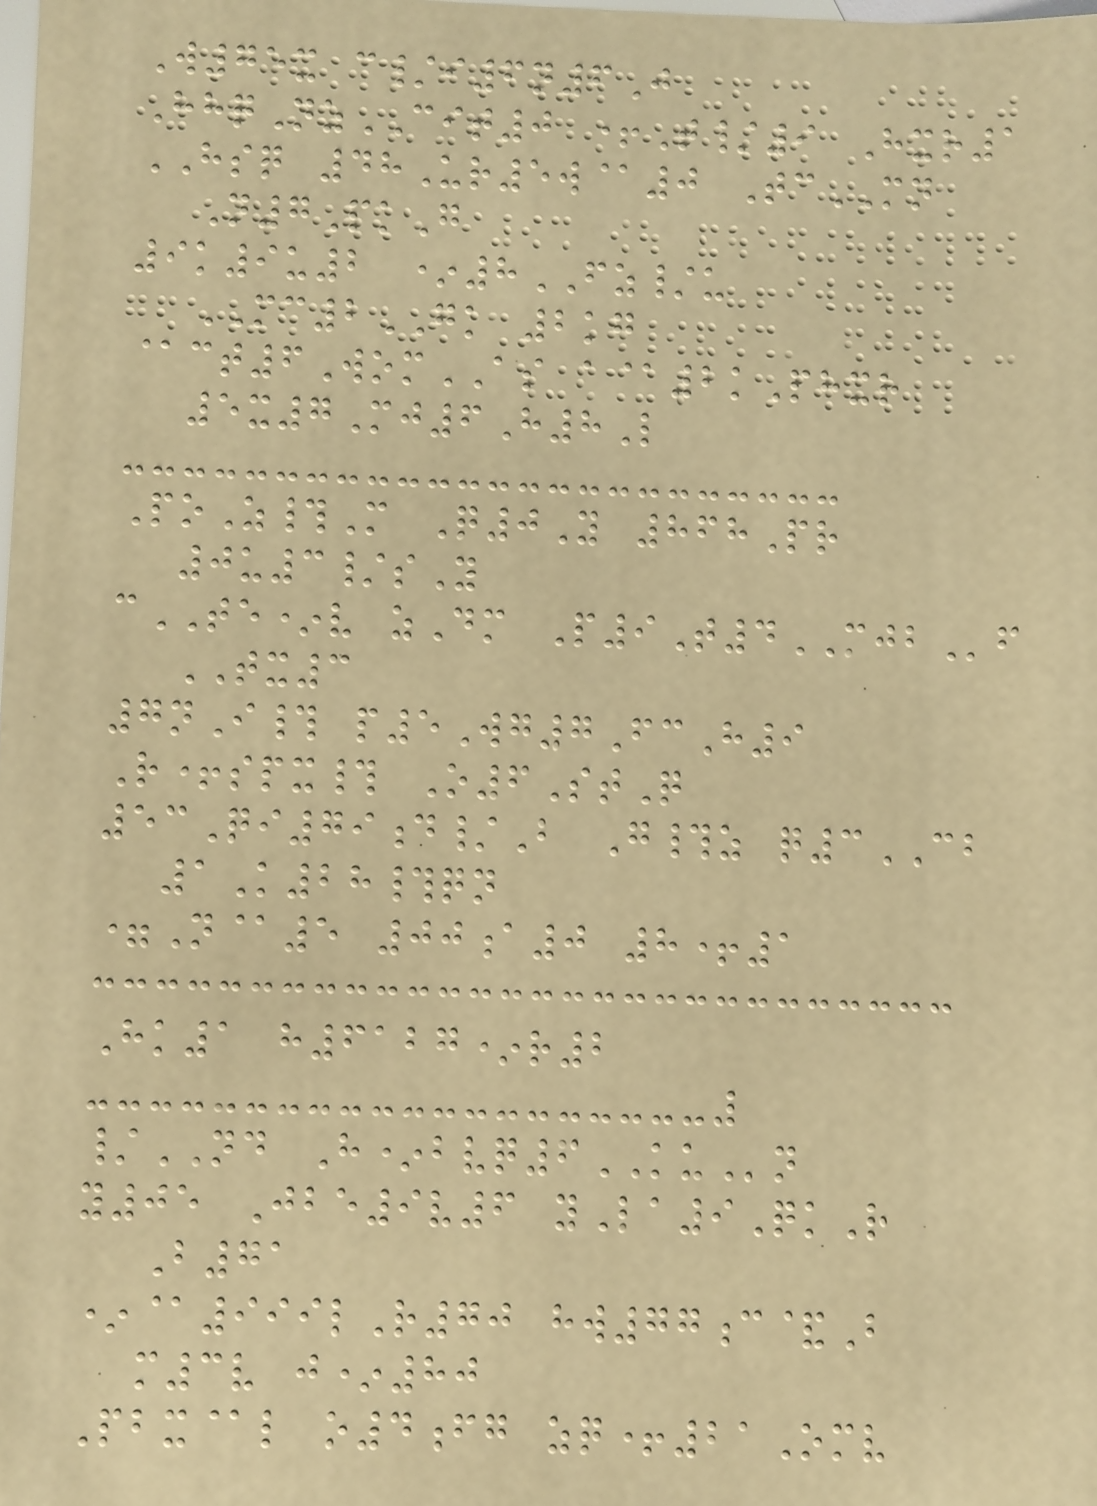W75x c/i6n6J
HhqNzCIT0 +T/9 Hxr1
HSQ 48Ur5w@0 TcMN
N7PkG
9k9u2 *8FZ/u
MC2GK 2kg
@ct6WomAS a@2kPhxr
5x7Mj6H8L
PoZ#M Q0Y 868Pr
0u3/sY
cTE*v zDm P9T4MJBf
TX3
7nI# p5Wg7FcH9
R+spx# O6StQ
53Qi79d/B G#z q3CB
1K28#qn
=N@5 00a0 8+1
Hk1 h6127*r2
/ND H*bvq6KUn
y05 Jbe9v6 yLa9QkR
B71
*@999lR70 hw77c&B
m3v j*80
Pbx@l o4fg zq+21Omv
